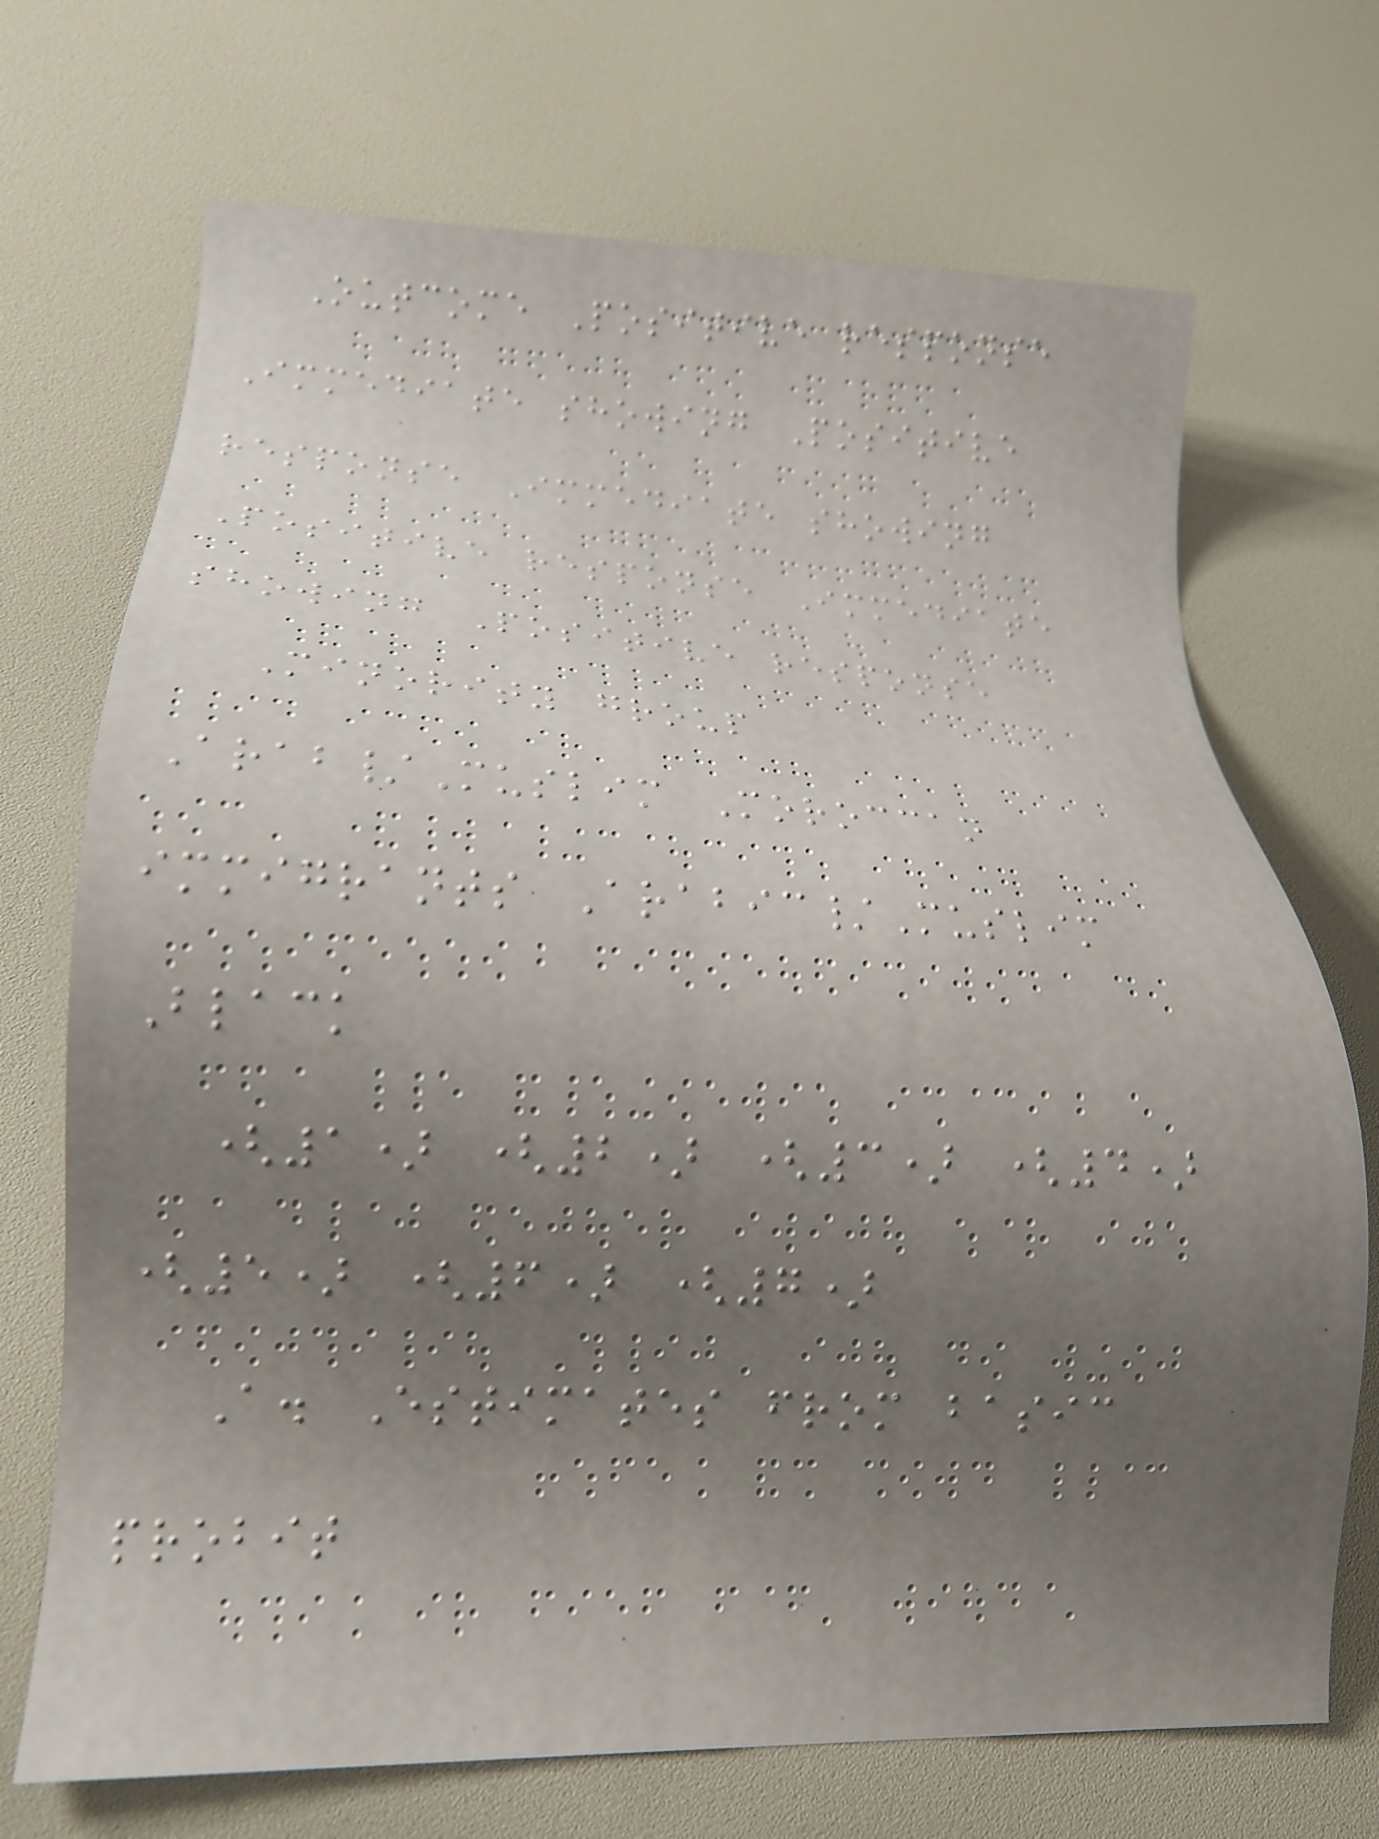Outcome Positive response
Immediate showing Positive
response Immediate showing
Positive response Immediate
showing Positive response
Minority group
Arab/Muslim Moroccan
immigrants Arabic/Muslim
Black
(1) (2) (3) (4)
(5) (6) (7)
A. Estimates from basic
probit
